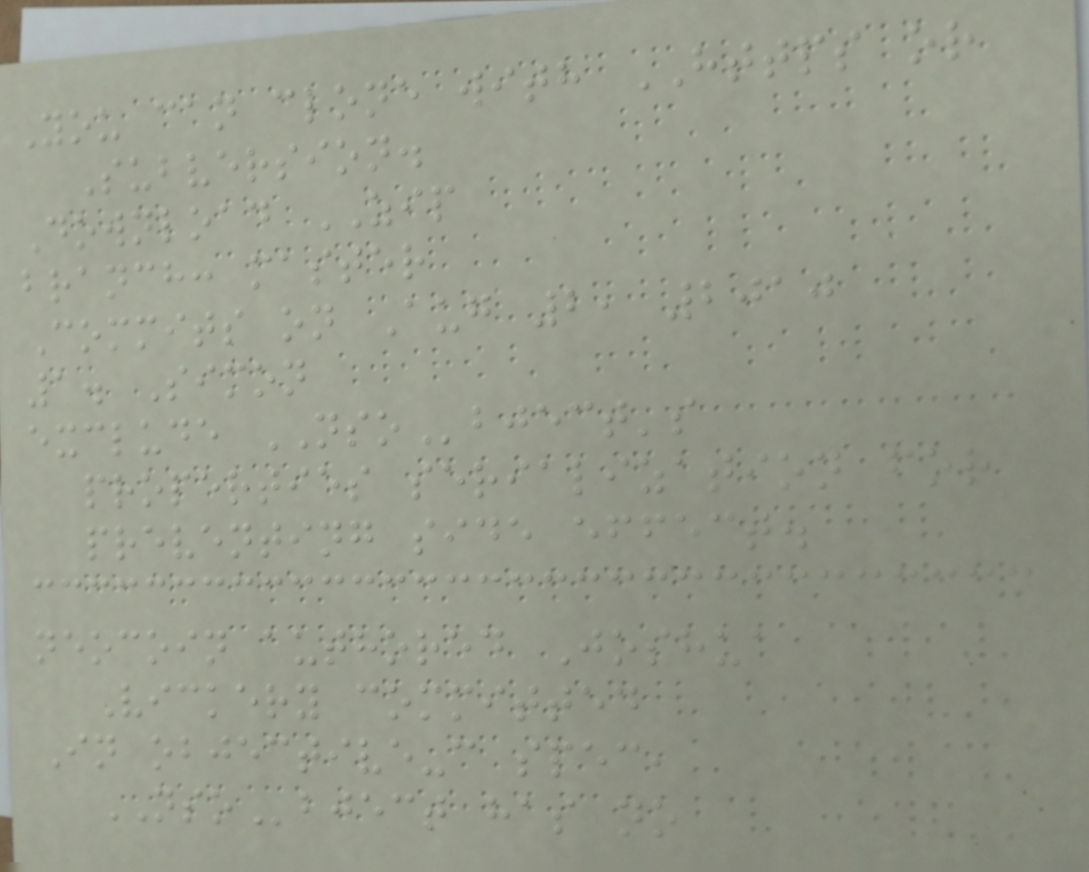You can clone with HTTPS or
Subversion.
Download ZIP
branch: master
Commits on Aug 2, 2010
1. Simon
exclude NSObject's
properties serialization for
preventing side effect.
neocoin authored Joshua
Vickery committed
In objective-c spec,
NSObject has no
